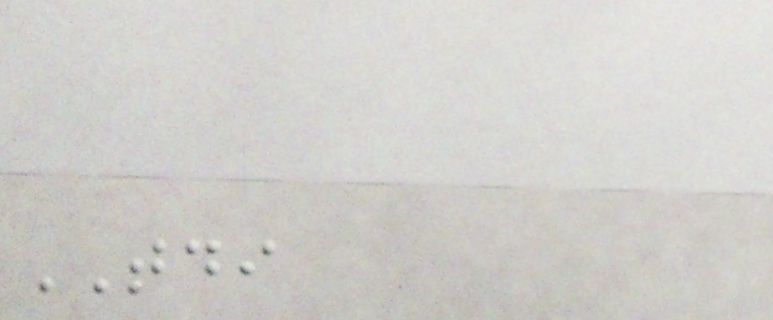TDI
